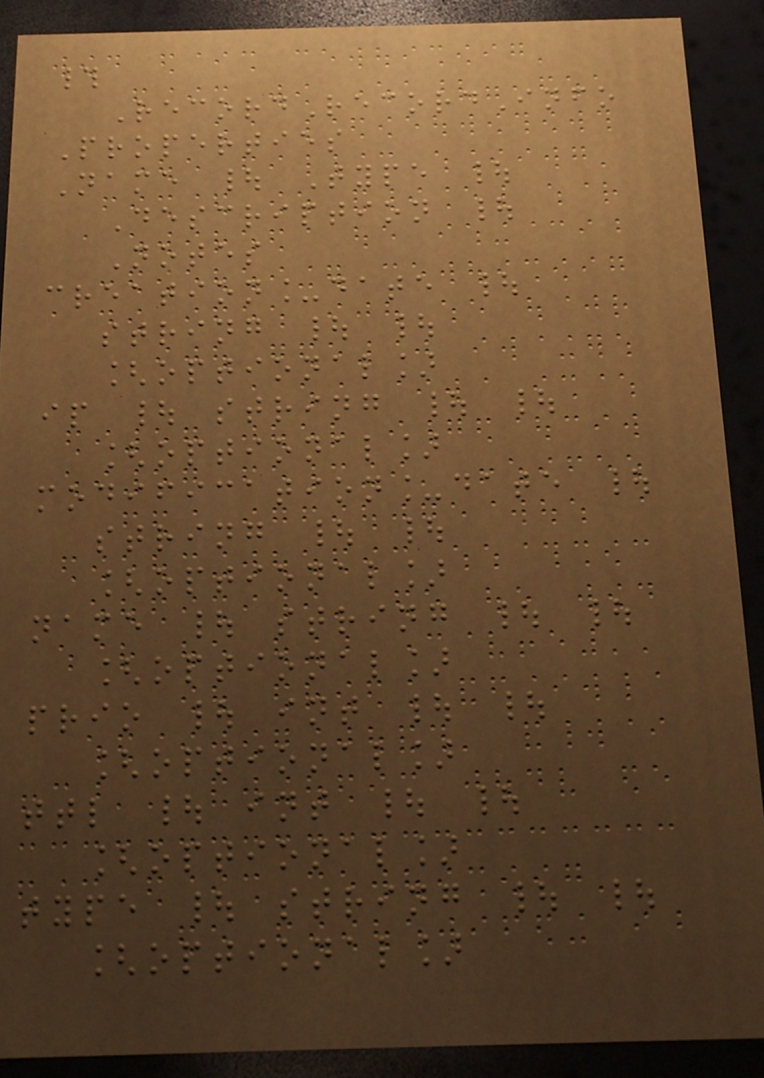#
RecordRecordInfo
Properties
Name | Type |
Description |
Notes
creation_date |
string | |
[optional]
ip | string | |
[optional]
modification_date |
string | |
[optional]
name | string | |
[optional]
prio | int | |
[optional]
ttl | int | |
[optional]
type | string | |
[optional]
